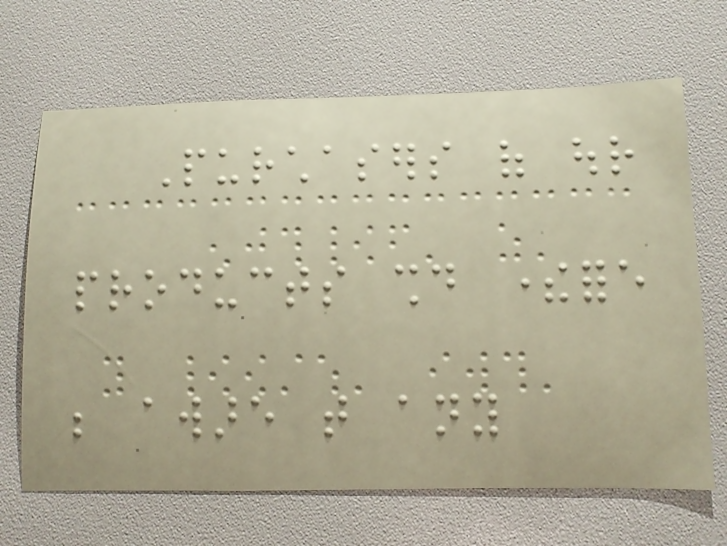Purchasers of our
products should therefore
be aware that any
